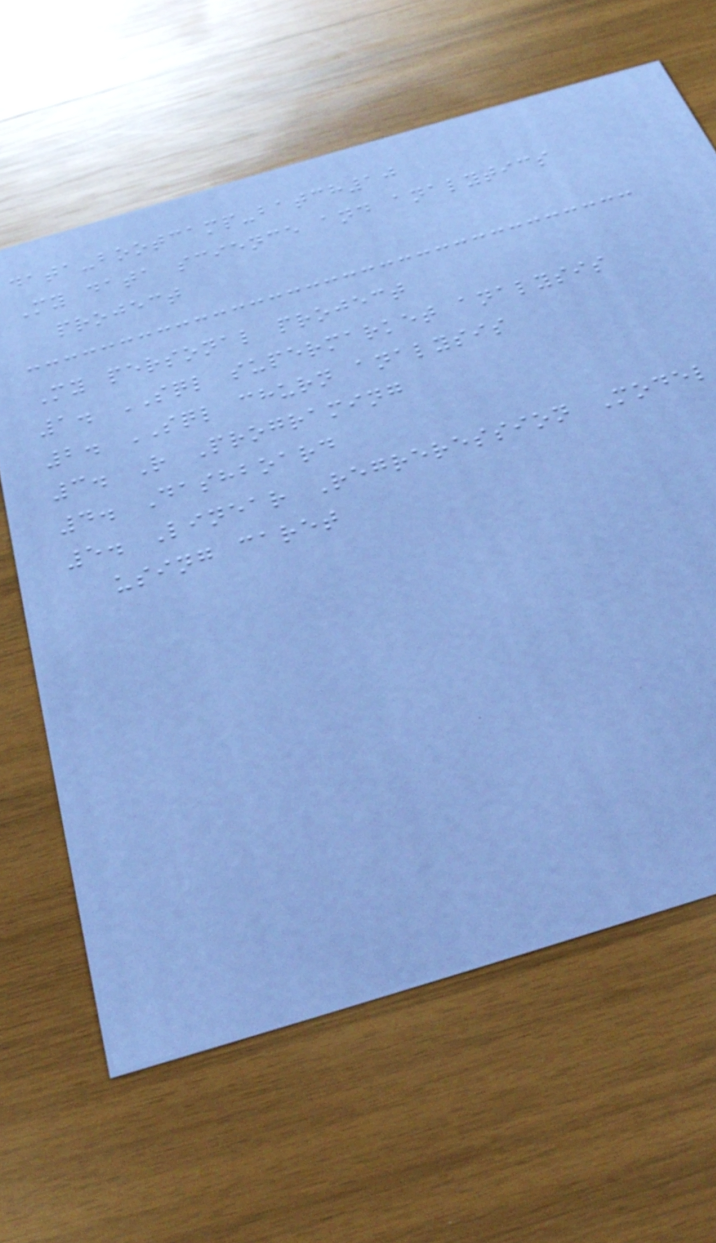data-bootcamp-batch10
My data science and analytics
project
My personal project
1. SQL supermarket analysis
2. SQL churn analysis
3. R Programing
4. Dashboard
5. Linear Regreression Model
using caret
